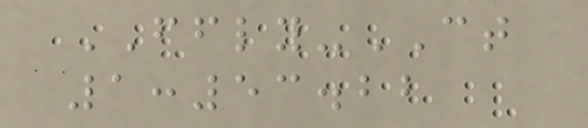FFLY-CT
1:53.22
